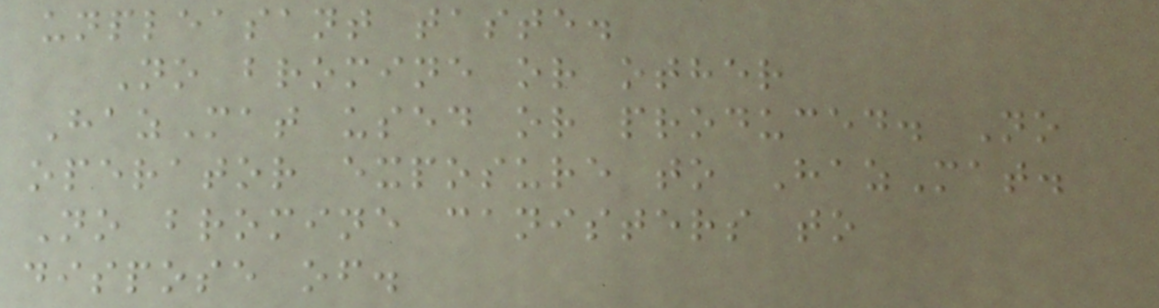unpleasant taste.
No bromine or other
HazMat used or produced. No
operator exposure to HazMat.
No bromine canisters to
dispose of.
